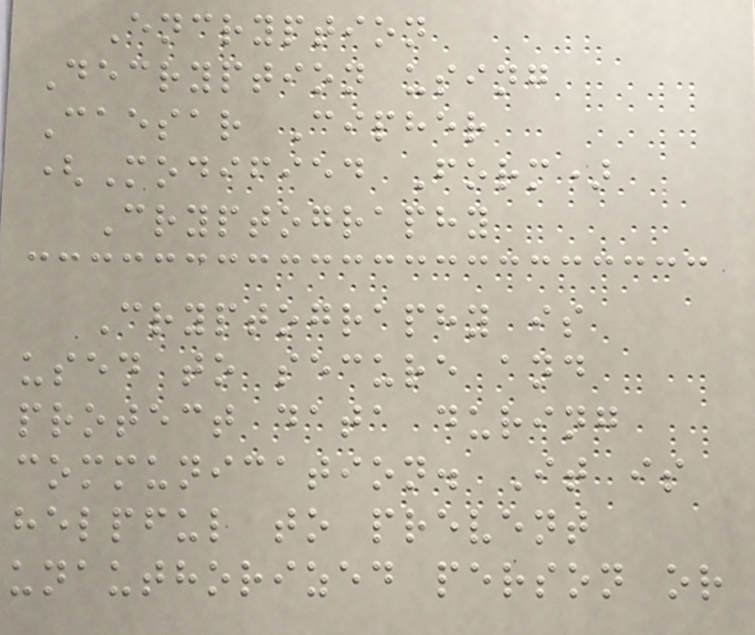Encryption
Decryption using
Caesar Cipher
(Modified Form)
Cryptography
Cryptography is
used to secure and
protect data during
communication. It is
helpful to prevent
unauthorized person or
